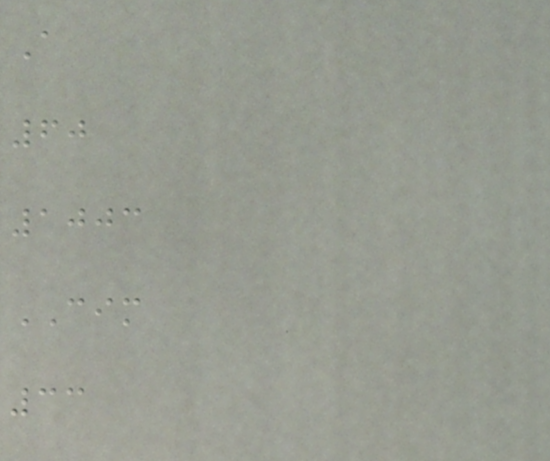A
60
1003
CIM
33
